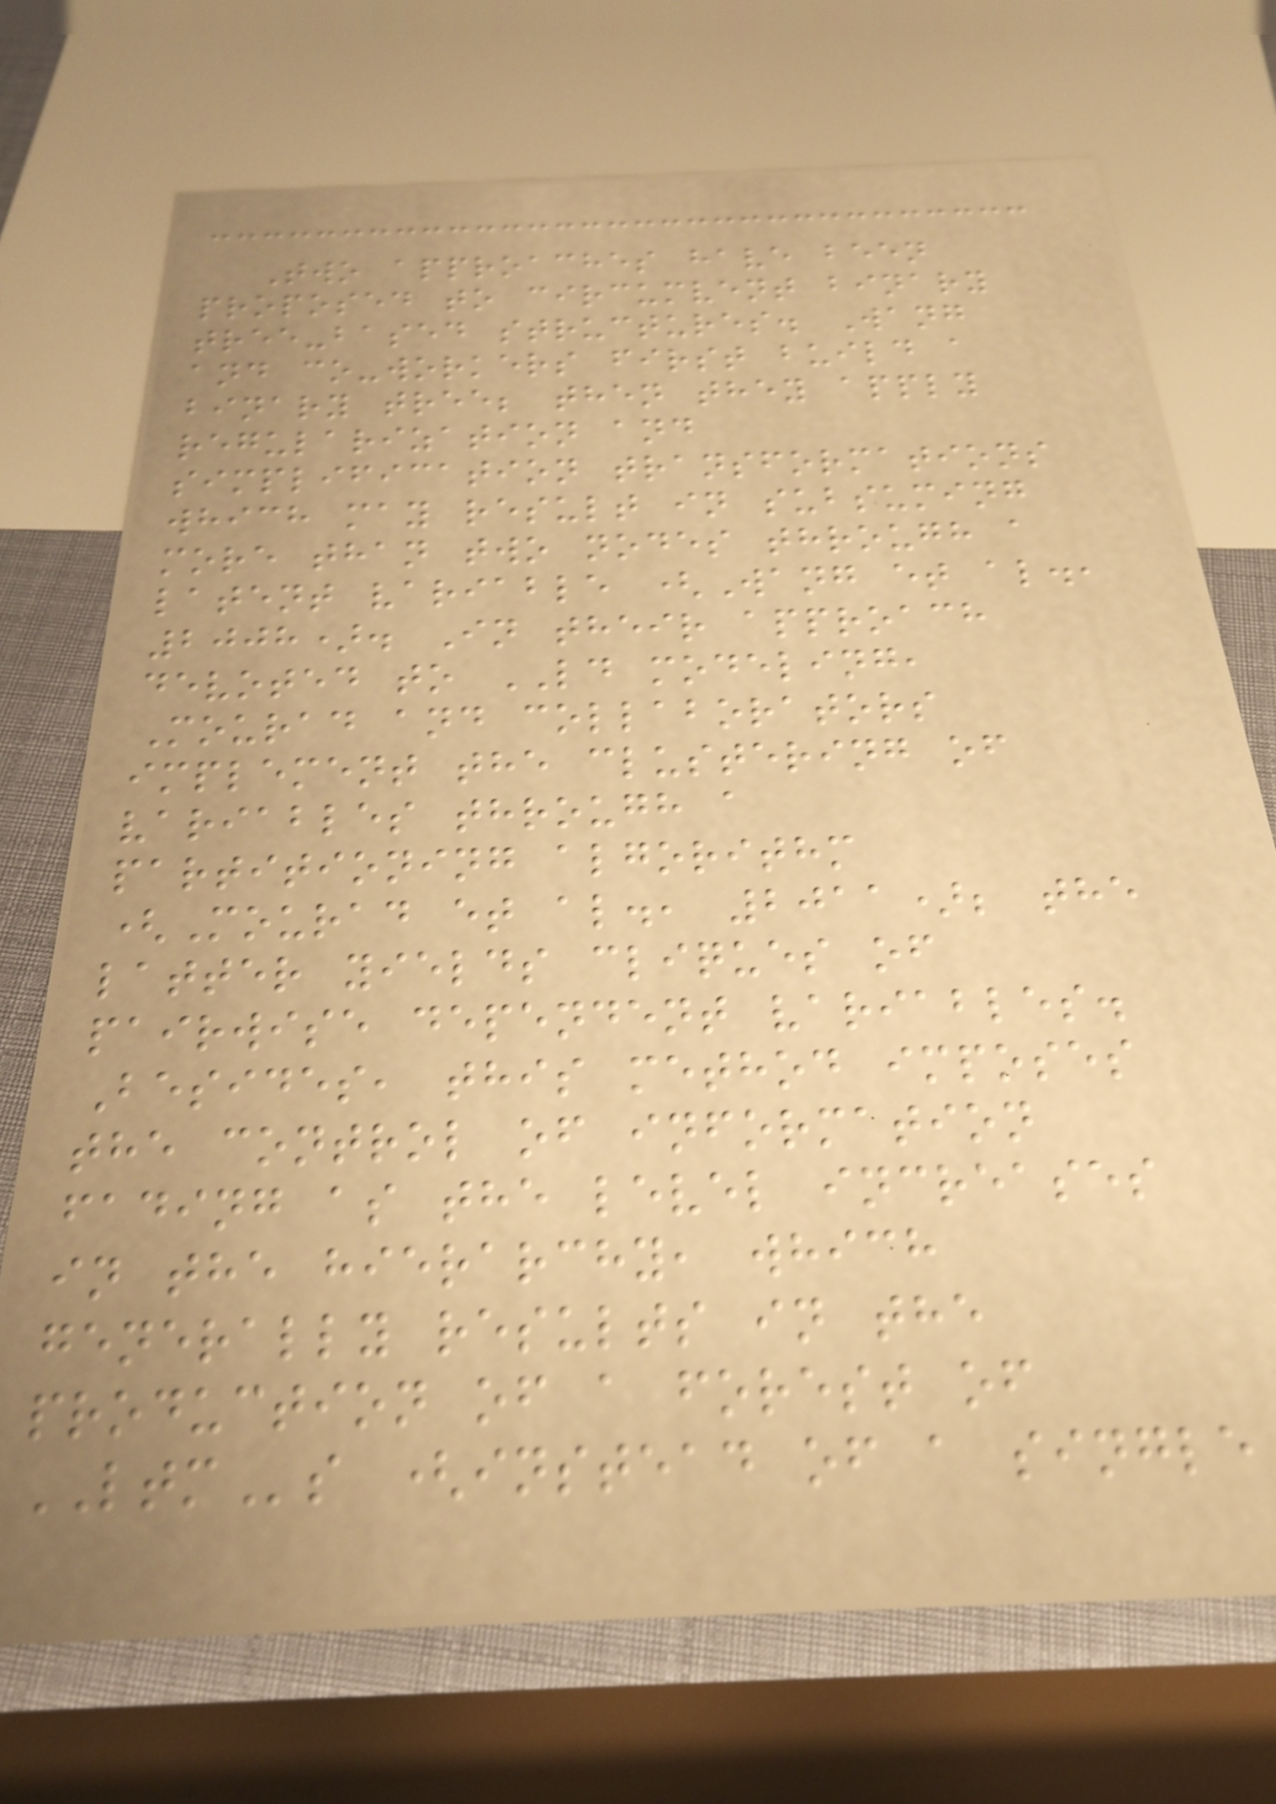Two approaches have been
proposed to circumvent binary
tree-based structures. Wang
and co-workers first build a
binary tree; then they apply
regularization and
simplification transformations
which may result in subsuming
more than two nodes through a
latent variable (Wang et al.,
2008). In their approach
devoted to LD modeling,
Mourad and collaborators
implement the clustering of
variables through a
partitioning algorithm
(Mourad et al., 2011); the
latter yields cliques of
pairwise dependent variables.
Besides, this method imposes
the control of information
fading as the level increases
in the hierarchy, which
generally results in the
production of a forest of
LTMs (instead of a single
